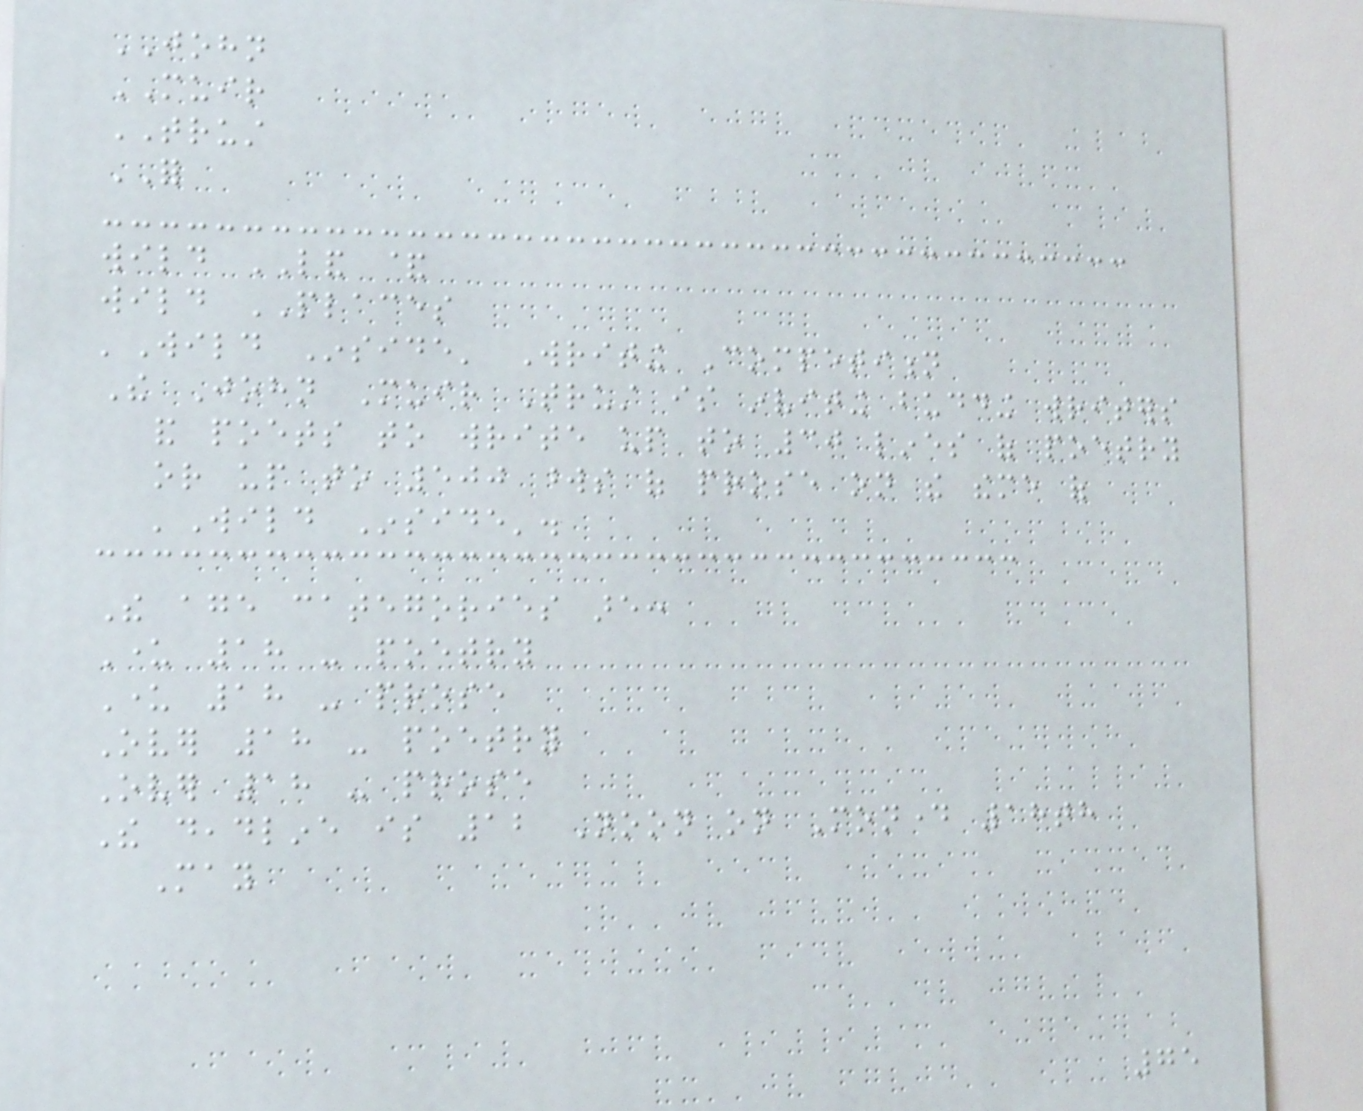JOHN
MUIR
TRUST
FOR
wild LAND &
wild PLACES
'Wild Inside' Writing Competition
The John Muir Trust is inviting budding writers
and poets to write up to 30 lines of poetry
or up to 500 words of prose on the theme of
'Wild Inside'.
The age categories are:
Under 18 - poetry
Under 18 - prose
Over 18 - poetry
Over 18 - prose
The deadline is 12 Noon on Monday 18th
May
75
